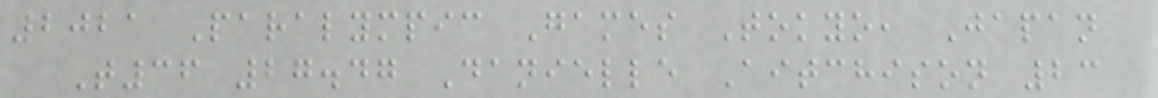2021 Paralympic Games Tokyo, Japan
T36 27.47 Danielle Aitchison 23
